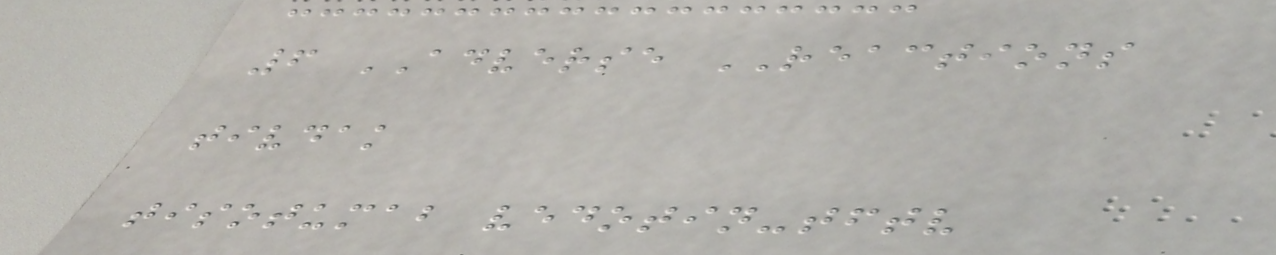6 ADVERSE REACTIONS
tivdak
tisotumab vedotin-tftv
